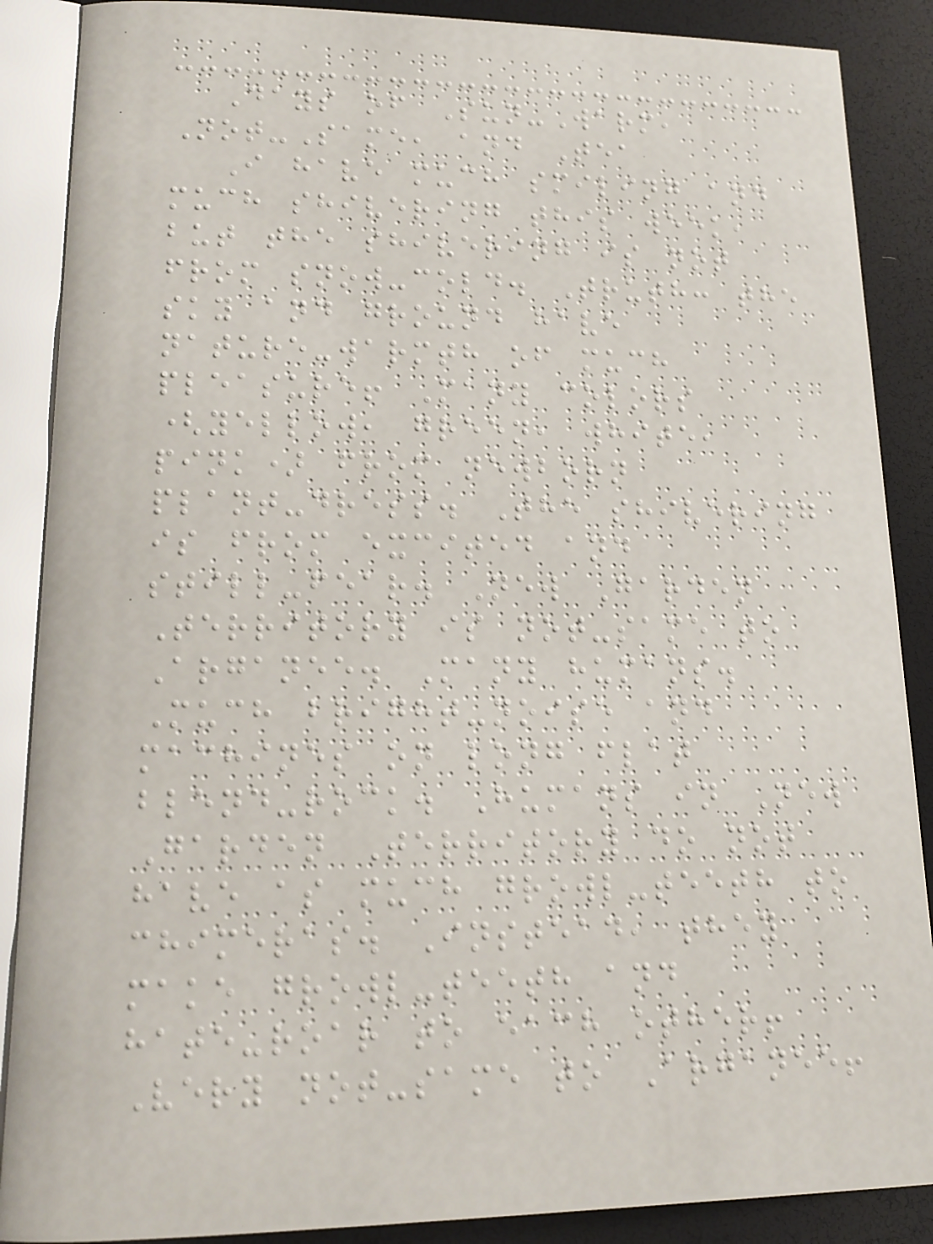Days of Sun-Warm,
Not-Same, and Tea
I have much smiling and
much shivering this week,
but the shivering is not
from snow-cold. Truth: the
sky and ground have
nature-warmth of much
pleasure! Many colors
(yellow, green, white,
pink) from newborn
plant-dress. The shivering
is from excited and
still-fear. New Garden
Territory is not-same to
Arganee. Many humans.
Much bright-noise and
machines on long flat
blend-rock. Humans in New
Garden Territory do not
have as much growl-teeth to
chimeras. Instead, they
make growl-teeth and
hate-roar to each other!
Very not-same to Arganee!
